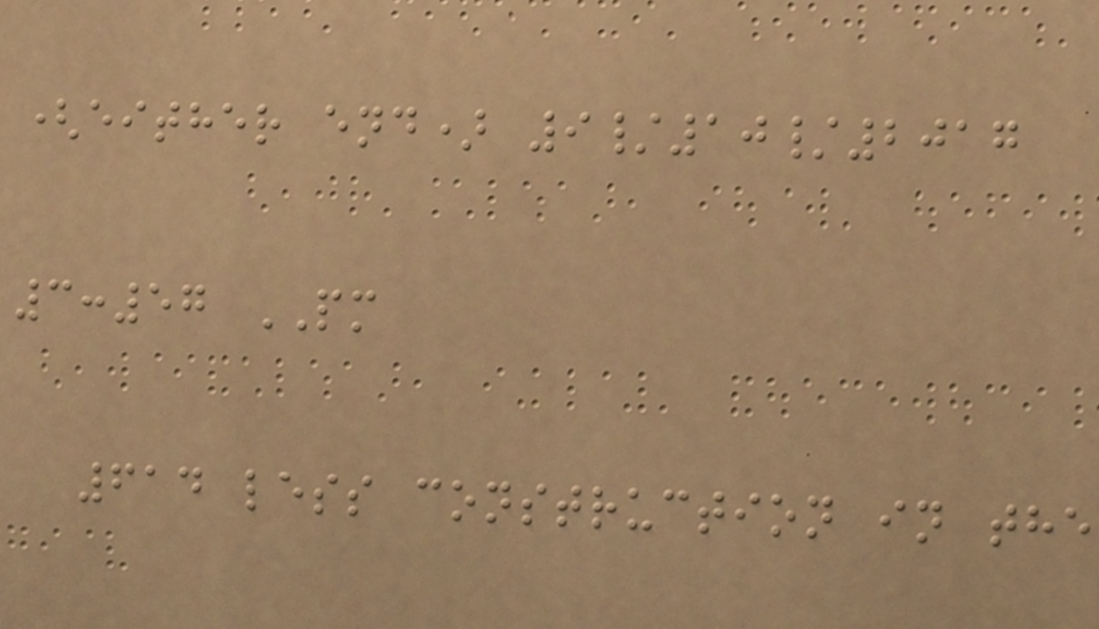(either end) 9/10/2017
3:57 PM
614 less construction in the
